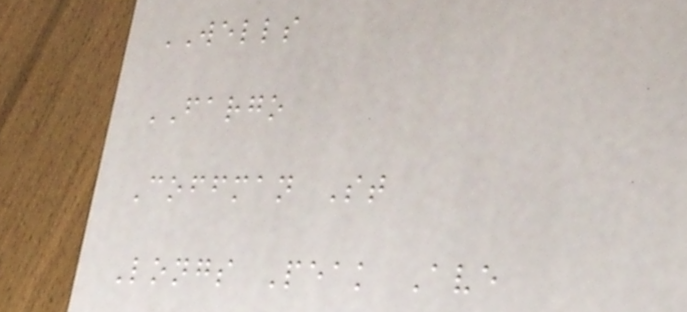WELLS
FARGO
Coffman St
Longs Peak Ave
